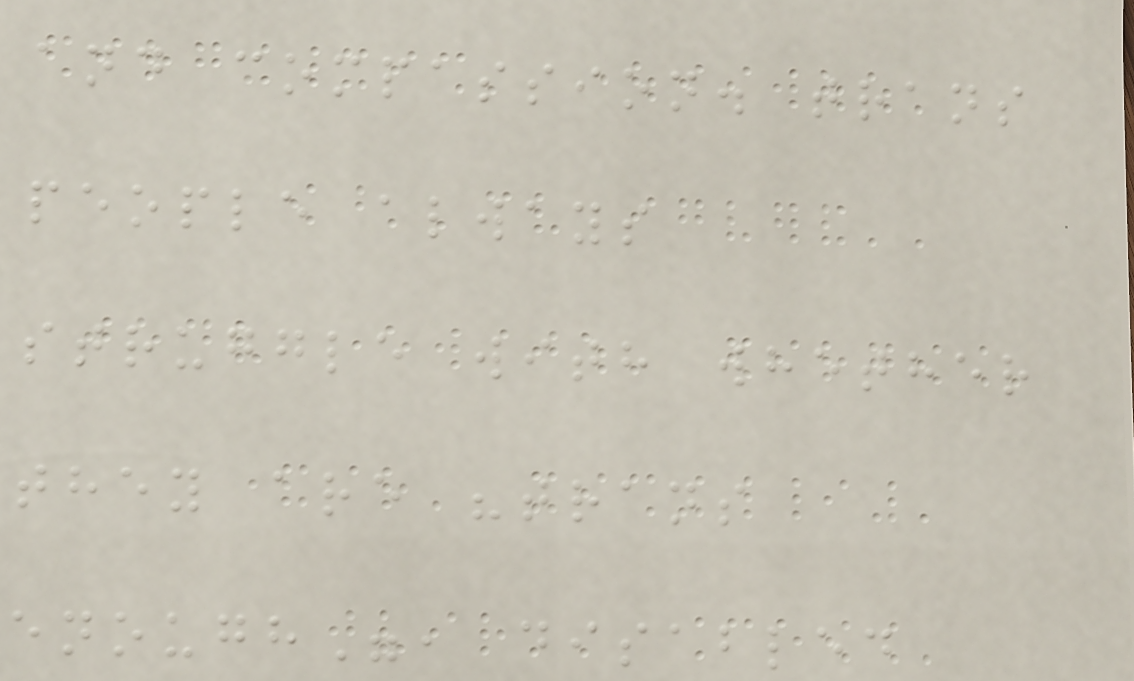and compassion. trans
people always
struggle with whether
they are "trans
enough", disabled
